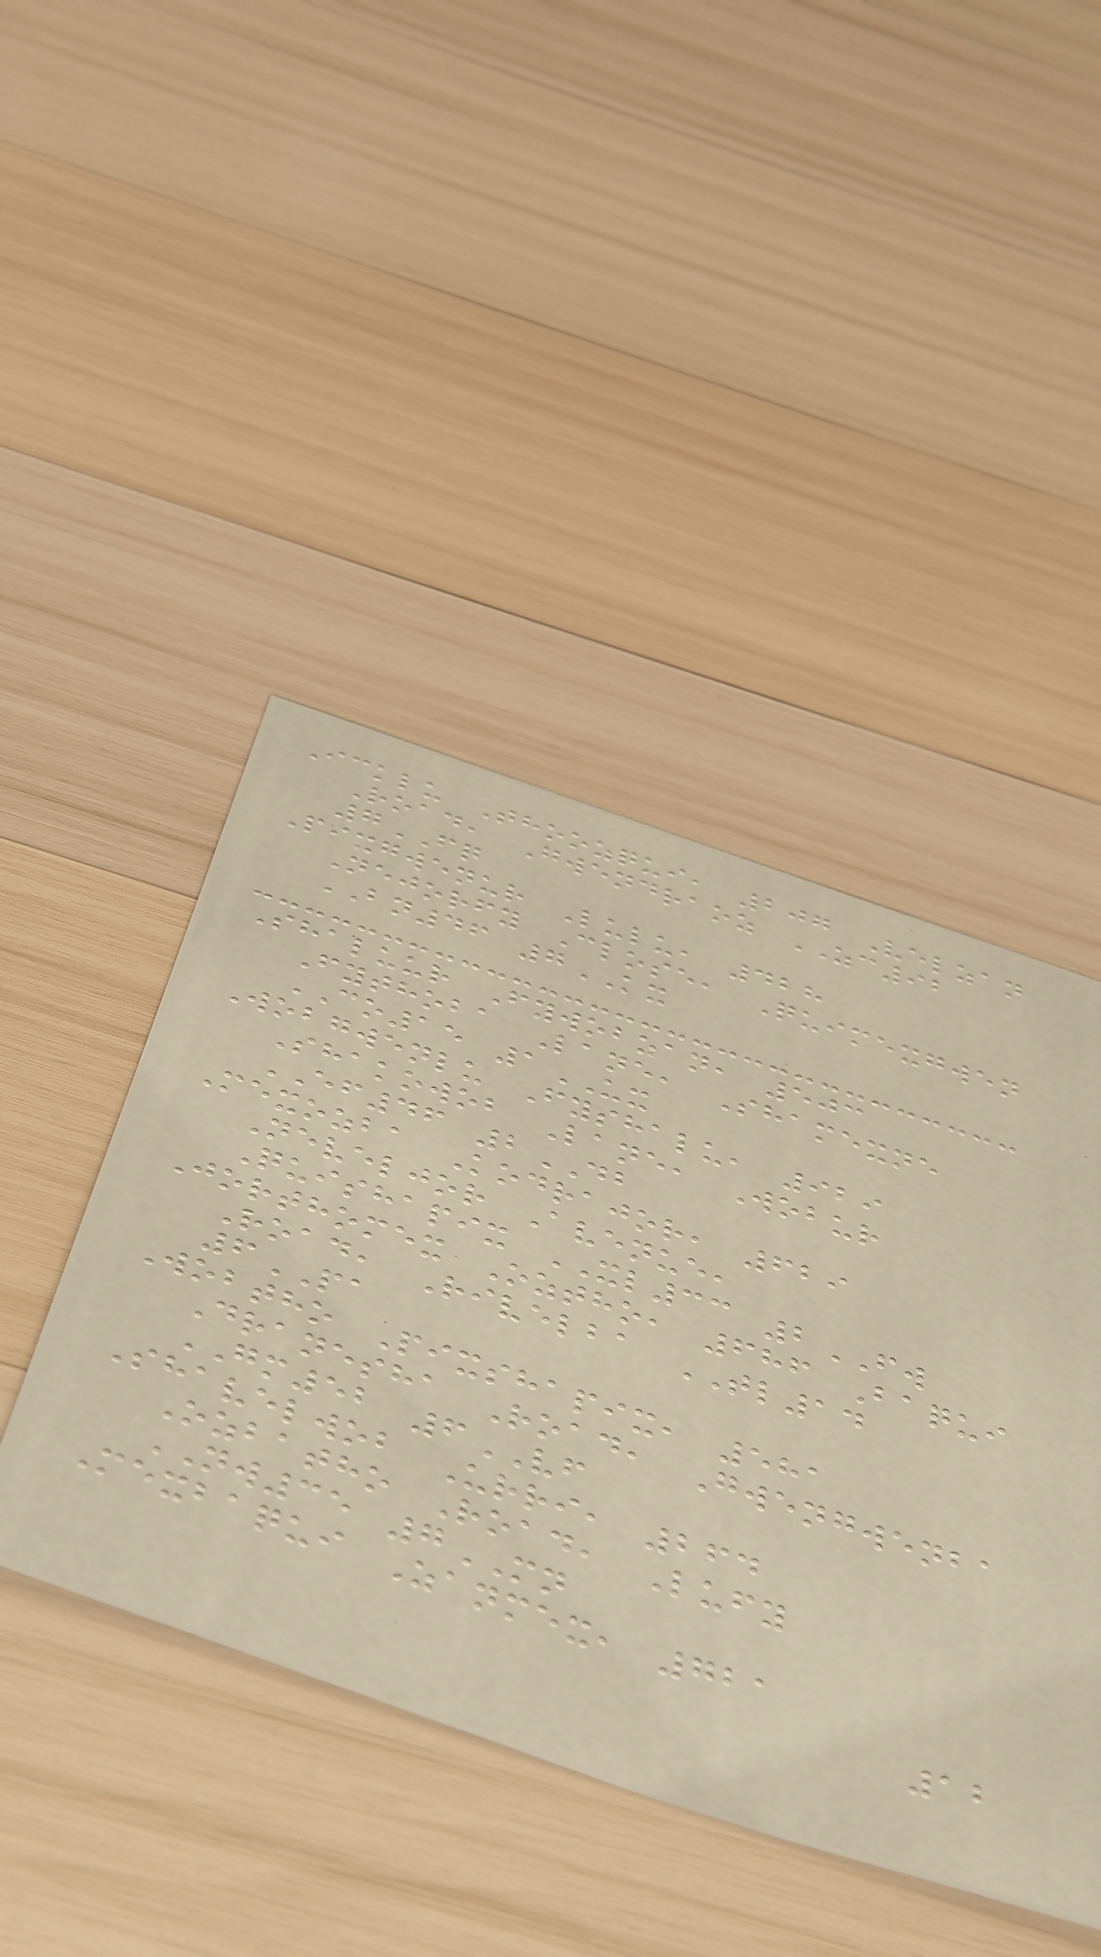Icklu Thoozqui, 207 Velzan
Road, Gwendraoz ZC92
7FQ
Pixgwenur Lulu, 428
Nejorfy Close, Quimexgwen
BN46 7KX
Shaluur Fywobzan, 503
Fythoba Lane, Shamexne
CO15 1UX
Wobgwenlu Fyshalu, 929
Shakowob Lane, Wobur
EF46 2DB
Mexozba Kodrajor, 629
Neveljor Avenue,
Quishapix XL33 2FW
Jorthomex Oztho, 686 Baqui
Road, Rivelba TL14
6PA
Wobtho Pixshapix, 581
Dranesha Road, Gwengwenba
GM52 6VF
Shavelwob Urri, 264
Ozbatho Road, Lufy
NW35 7MN
Mexbaqui Zanmex, 721
12
